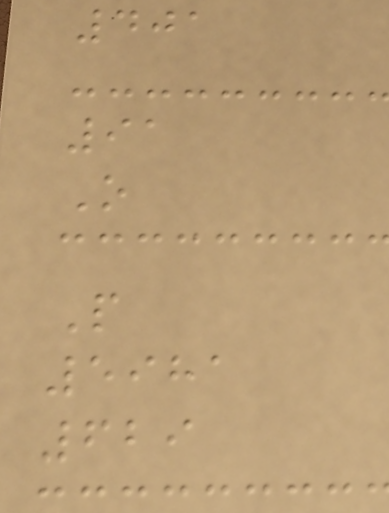401
91
O
P
5981
629
